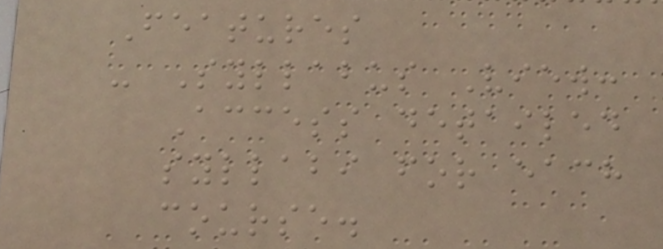Features
- Syllabus View:
Access detailed
syllabi for each
course.
